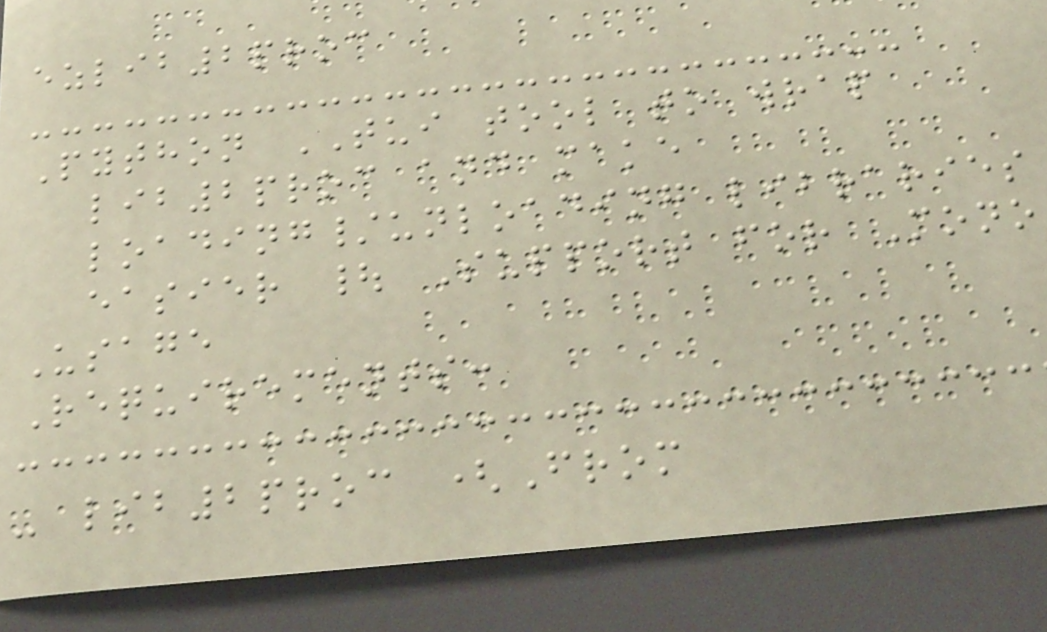ezlib2proc
Python TUI tool to wrap
lib2proc and make
loading/unloading libraries
easier | Support for Mono
Usage
Requirements:
- lib2proc (From
